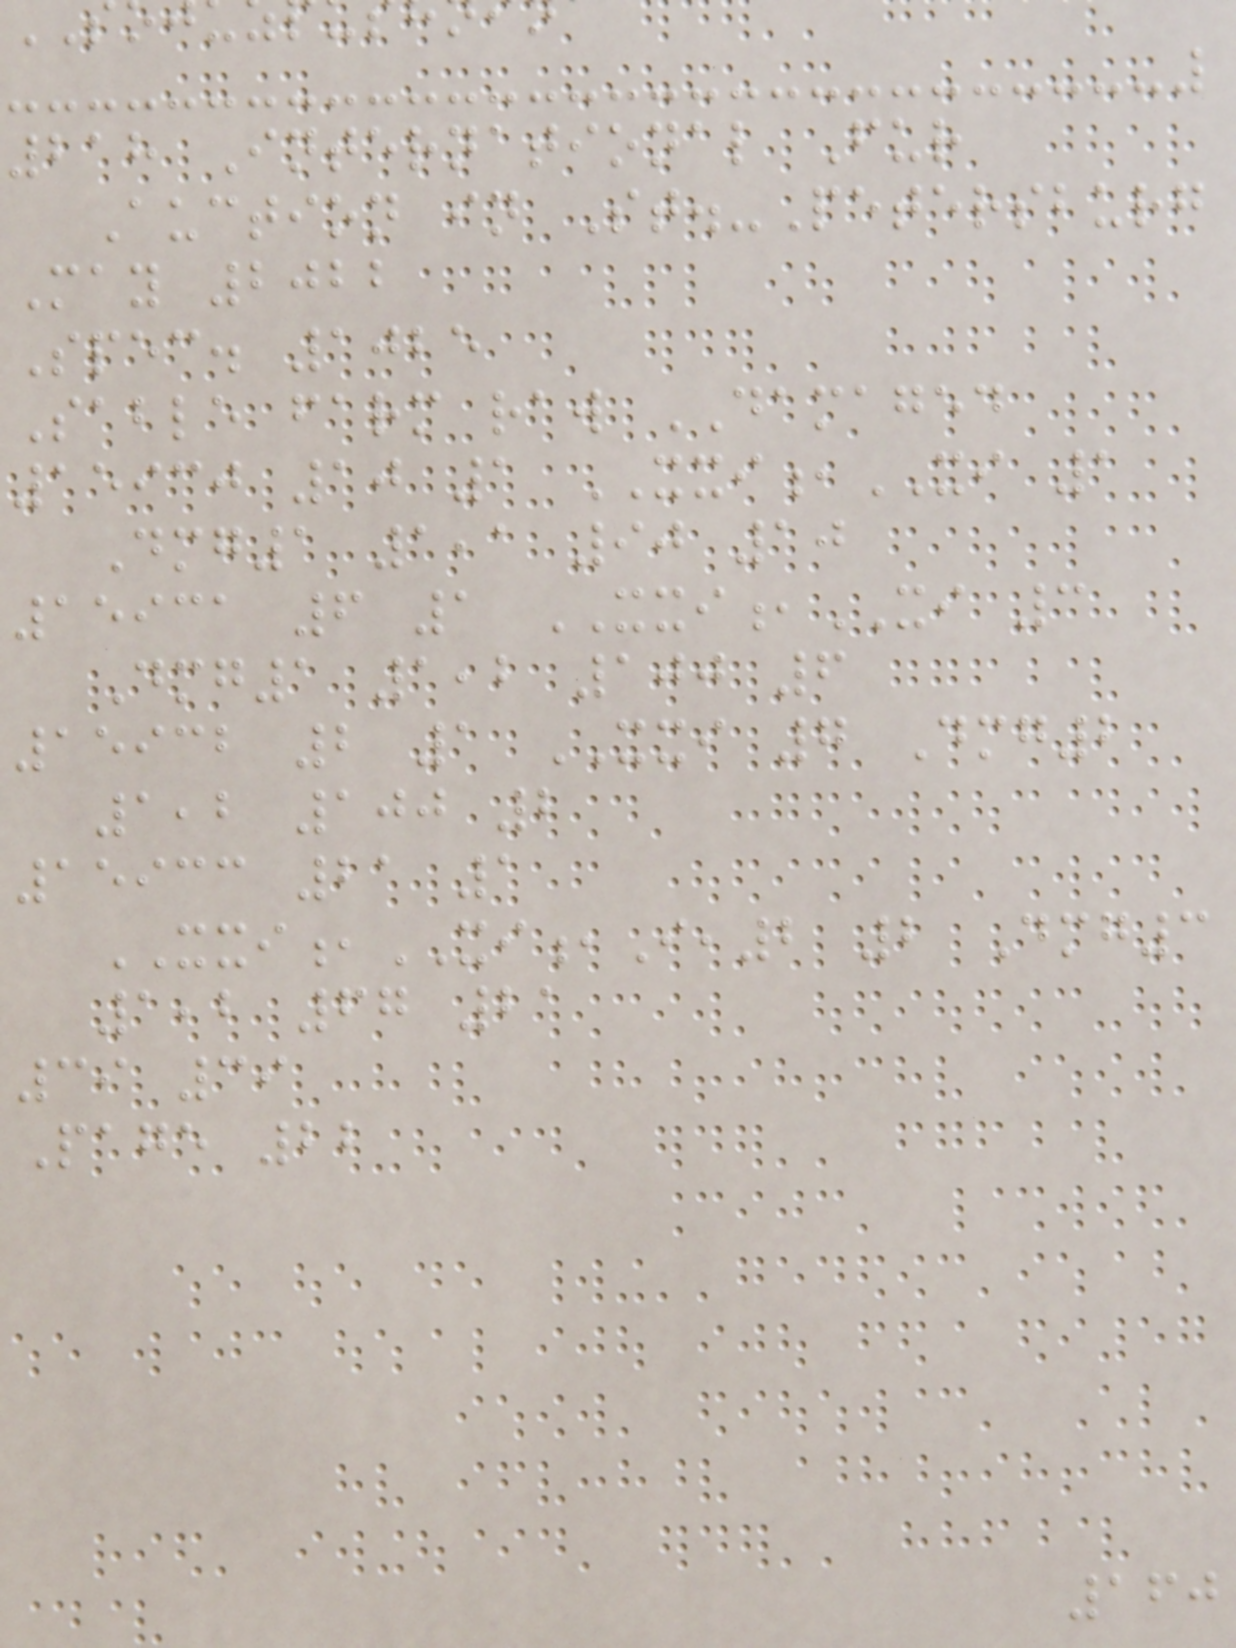218 International Fur
Auction in St.-Petersburg
May 2022
Spec. 1025
Sable farm raw DAMAGED
15930 10 1 XXI,XI 1
Dmg1 1,1 90 10
15931 6 1 XXI,XI 3
Dmg1 1,2 100 6
15932 2 1 XXI 7 Dmg2
1,2 100 2
15933 21 1
XXI,XI,I,2 2 Dmg3
1,2 67 21
39 39
Page 22
160
